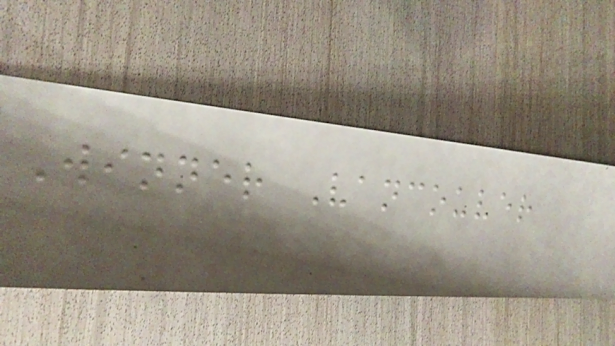Winner Vancouver
